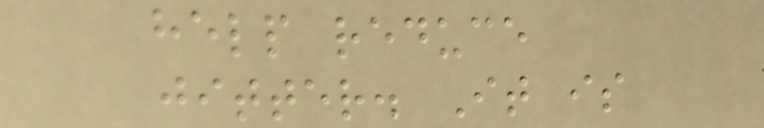help reduce
jitter. It is
